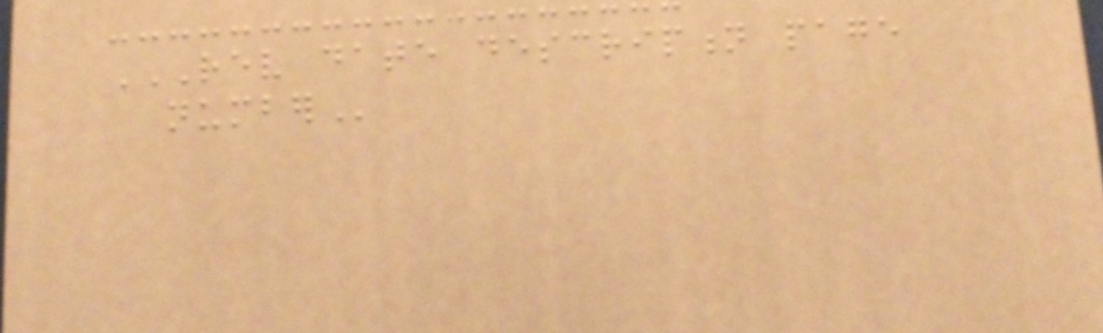REV DATE DESCRIPTION PAGE
NUMBER
